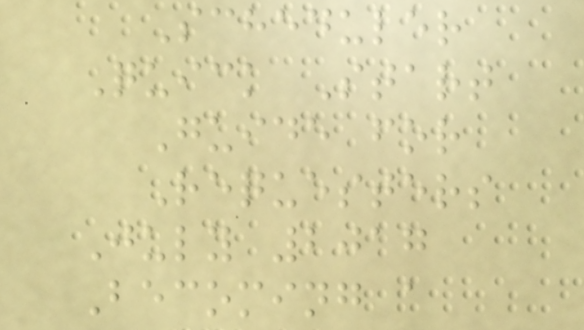Scheduler
Quick Start
Guide for
Requesters
July 2017
Becoming a
